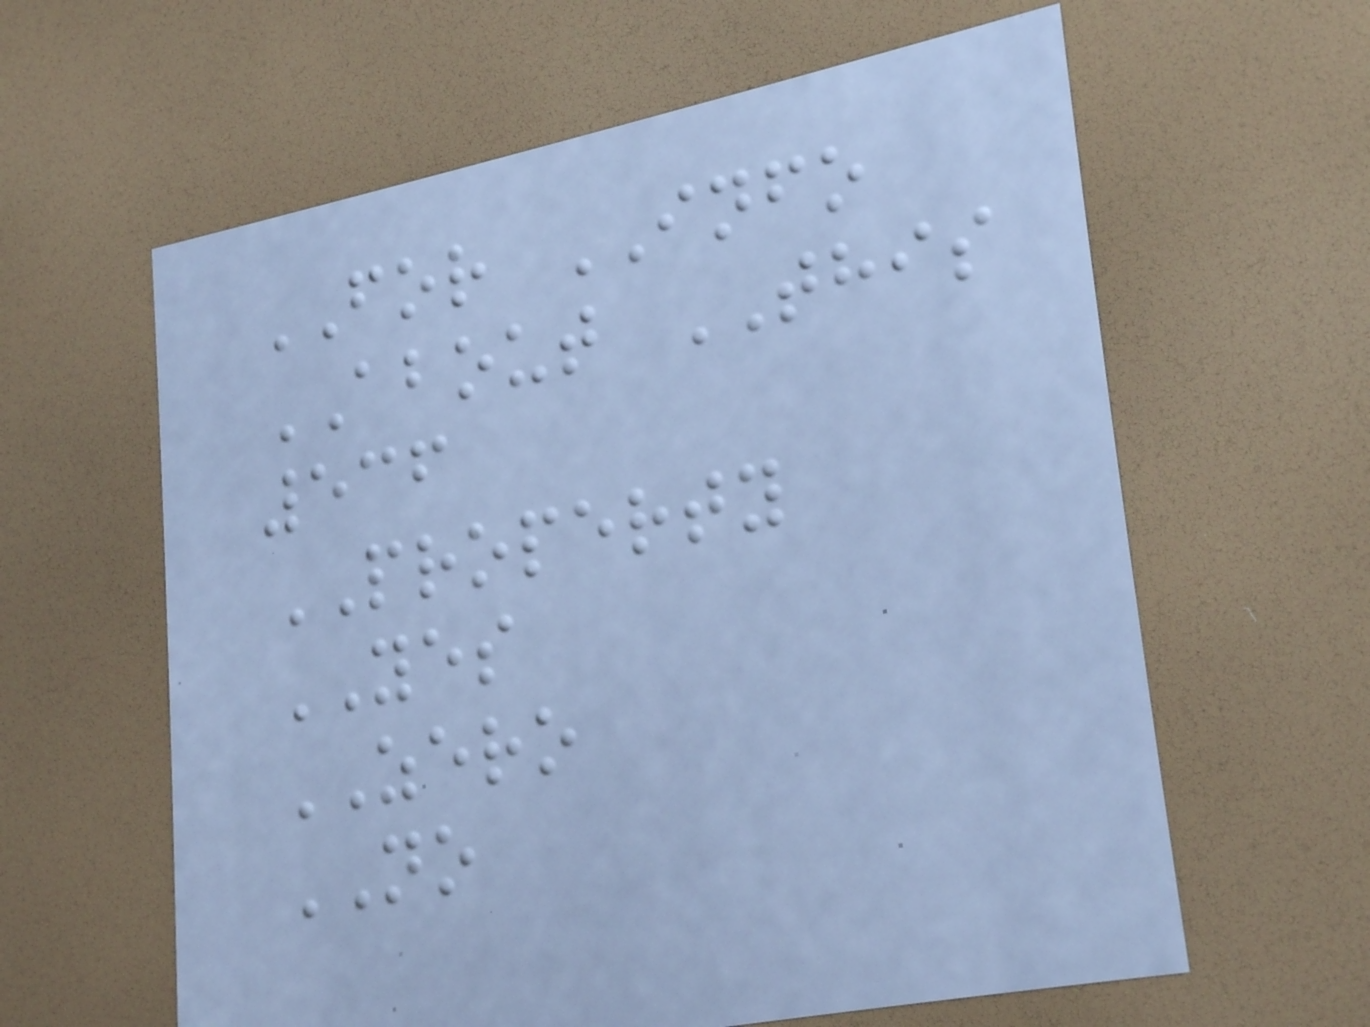FOR INFO
ABOUT THIS
536
PROPERTY
YES
ZERO
NO
